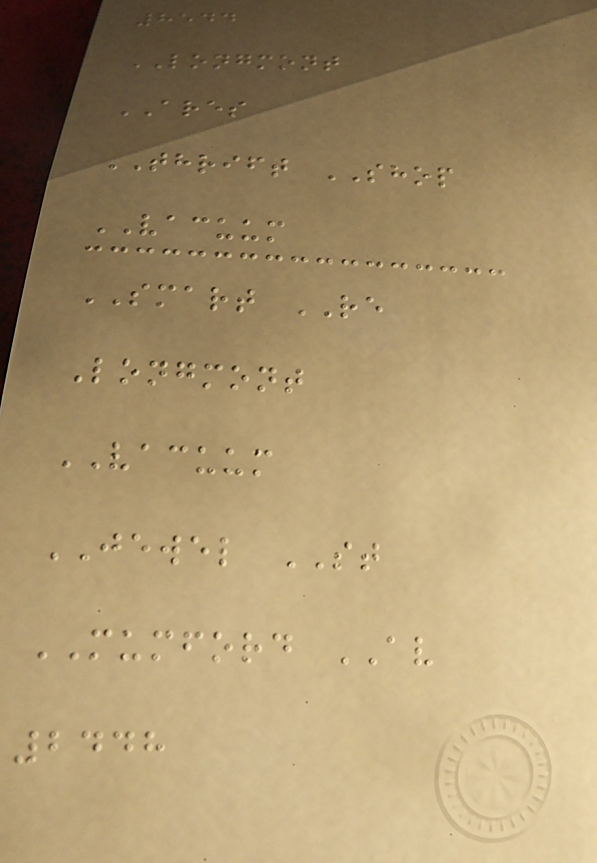8544
LONGMONT
ARES
THRIFT SHOP
VACUUM
SMART RE
Longmont
VACUUM
JEWEL ST
MUMFORD AV
2448
